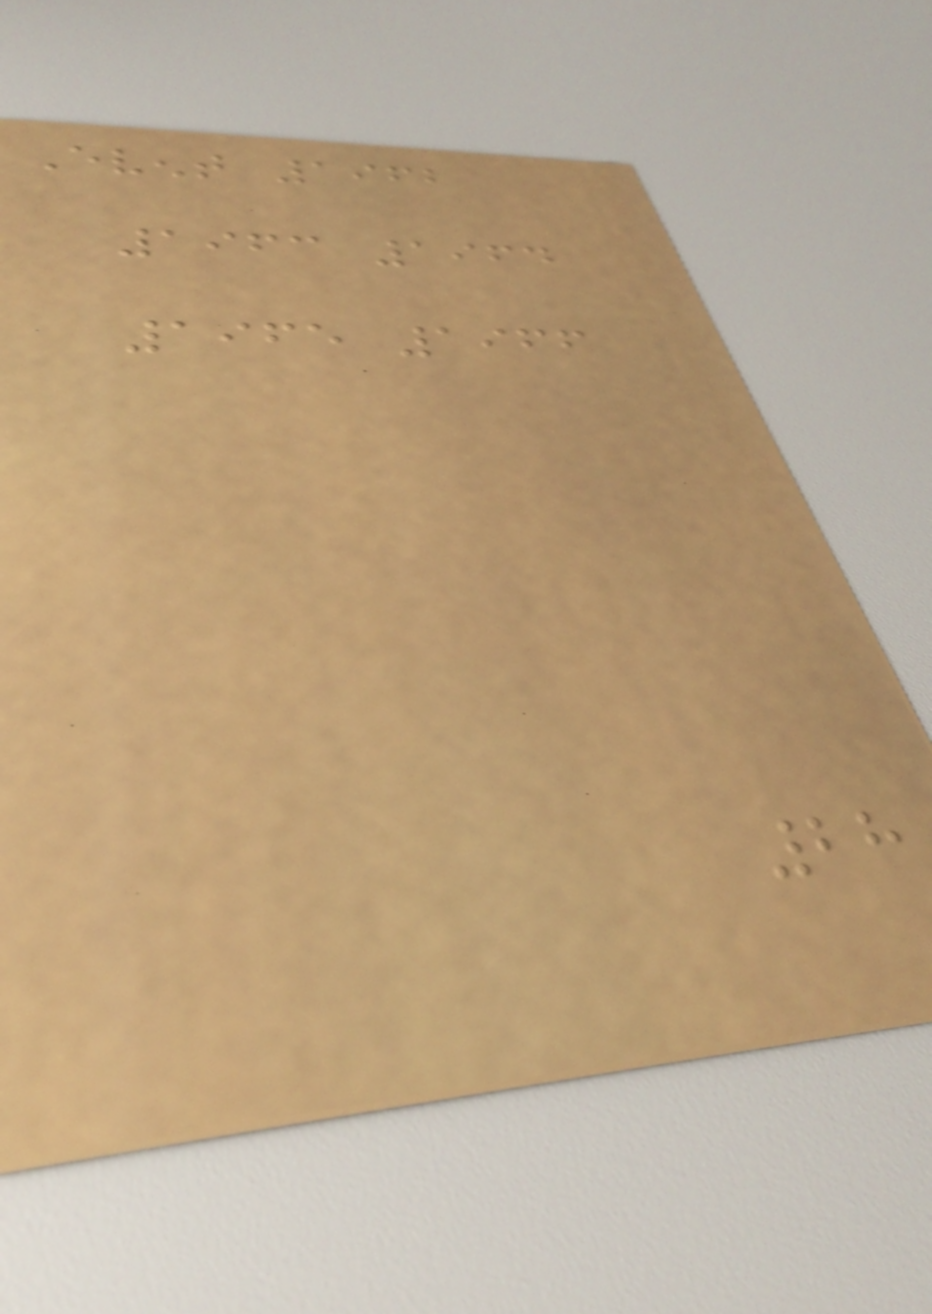Event 1962
1963 1964
1965 1966
28
